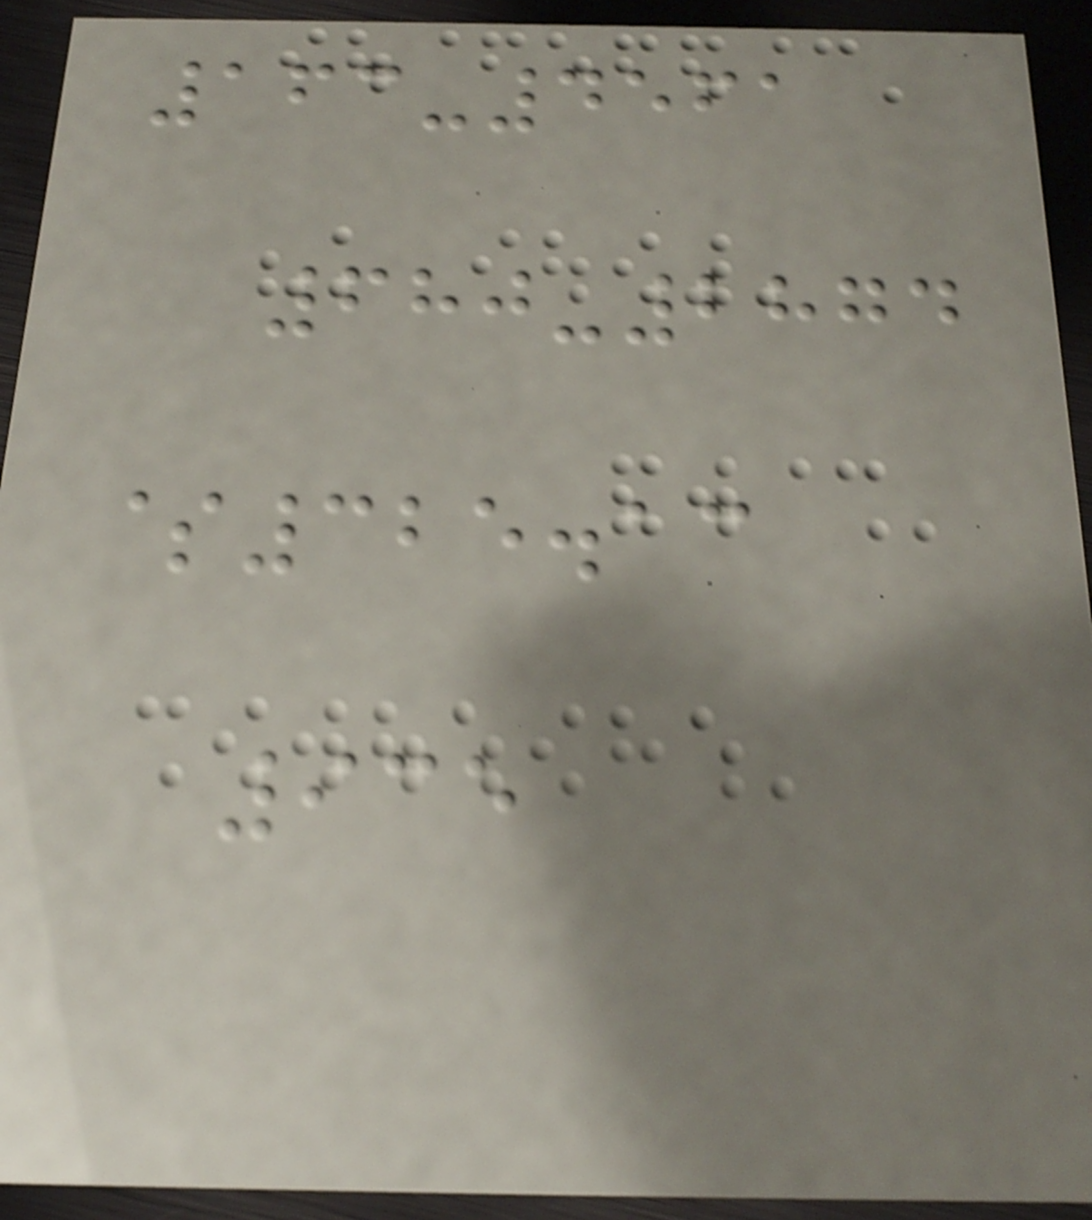163-4561
680-2874
$325.13
935
